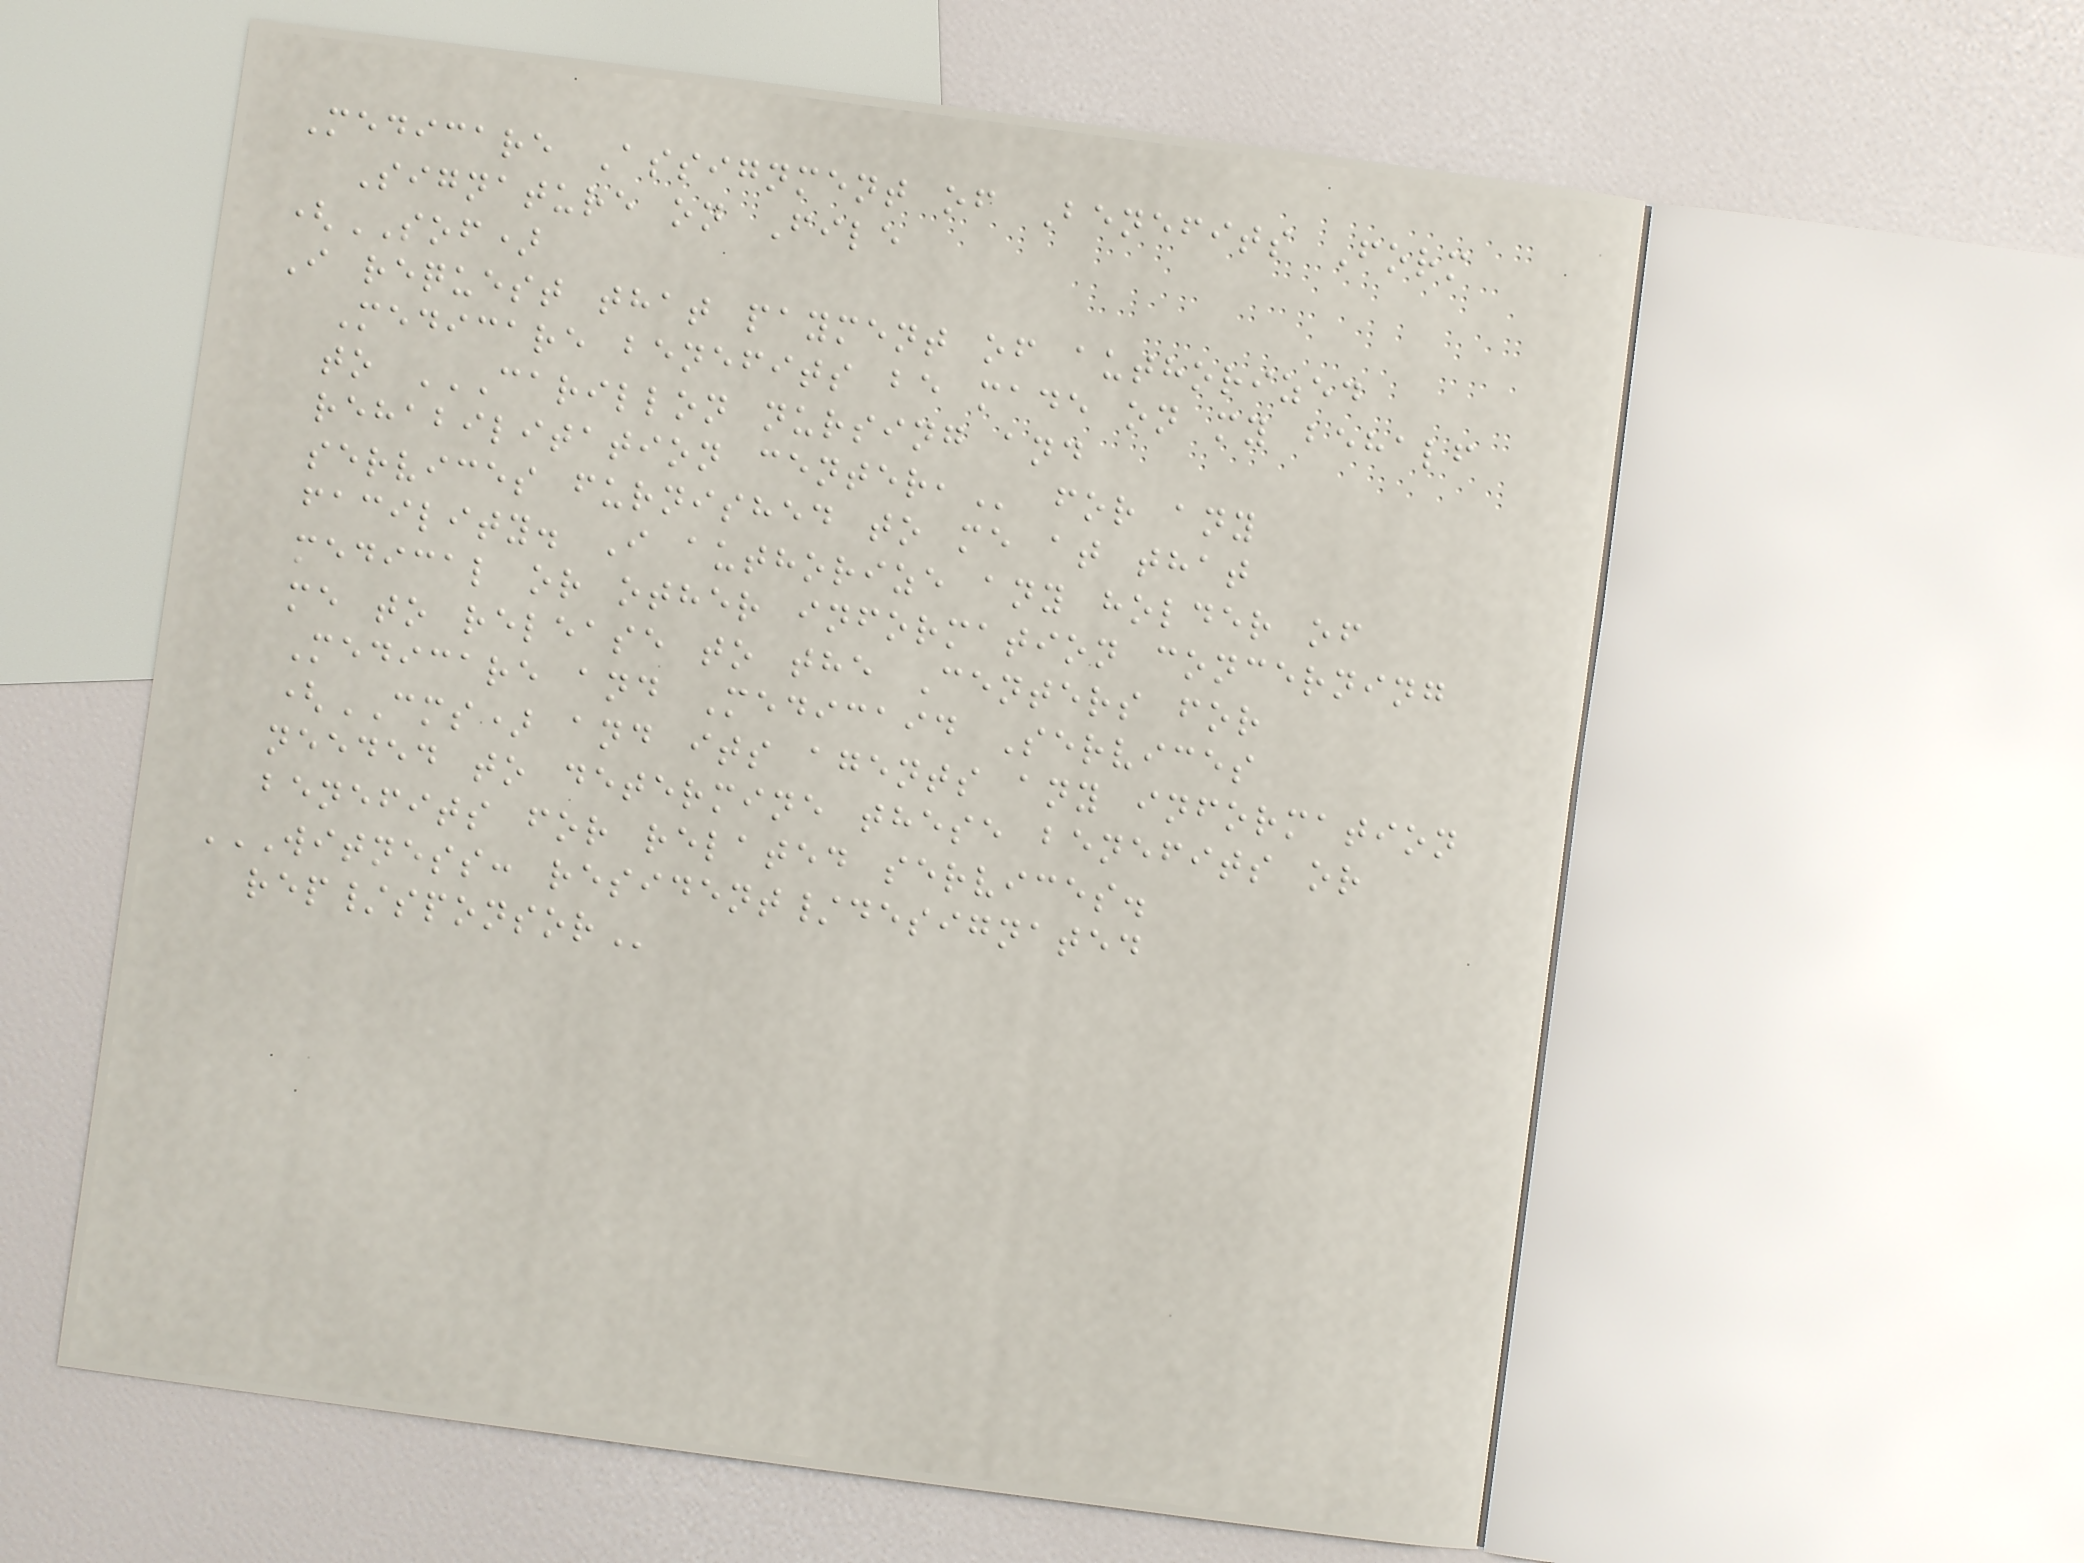Medicare Assignment of Benefits Form
Signature on File
(SOF)
I request that payment of authorized
Medicare benefits be made on my behalf
to CARILLON NURSING AND
REHABILITATION CENTER, for any
services furnished to me at that
facility. I authorize any holder of
medical or other information concerning
me to release to the Centers for
Medicare and Medicaid Services
(CMS) and its agents any information
needed to determine these benefits or
benefits for related services.
WITNESS: RESIDENT/DESIGNATED
REP/SPONSOR
